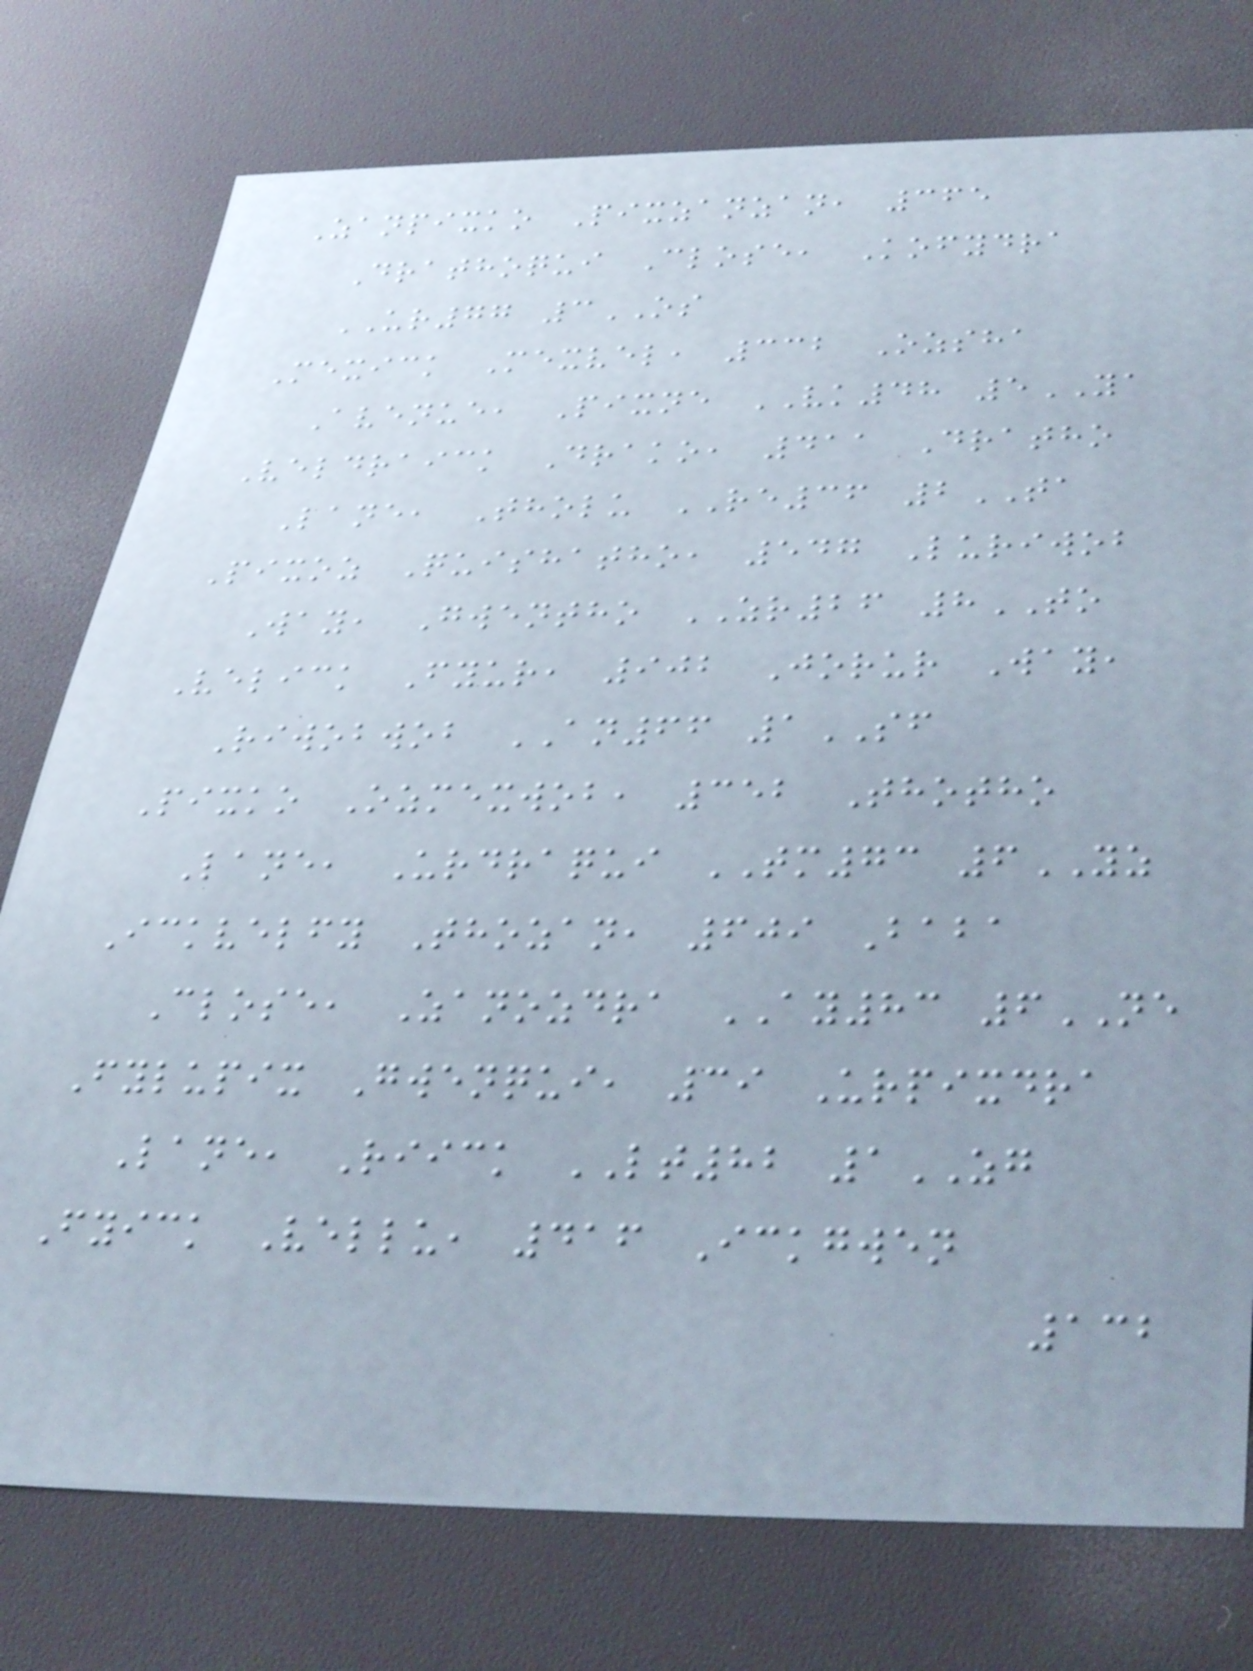Zanpixko Pixzanzan, 365
Drathoqui Close, Kofydra
UR77 3OS
Mexick Mexvel, 332 Ozsha
Avenue, Pixne VK48 5YA
Veldraick Drako, 411 Dratho
Lane, Tholu RE36 2TA
Pixoz Quishatho, 547 Luriwob
Way, Gwentho ZR26 8TO
Velick Fyur, 902 Jorur Way,
Riwobwob AN66 1SF
Pixko Ozmexwob, 352 Thotho
Lane, Urdraqui TM73 6YZ
Ickvelfy Thozan, 609 Baba
Close, Zanozdra AY83 6NE
Fylupix Gwenqui, 39 Urpixdra
Lane, Riick LT82 1ZG
Fyick Vellu, 416 Ickgwen
132
